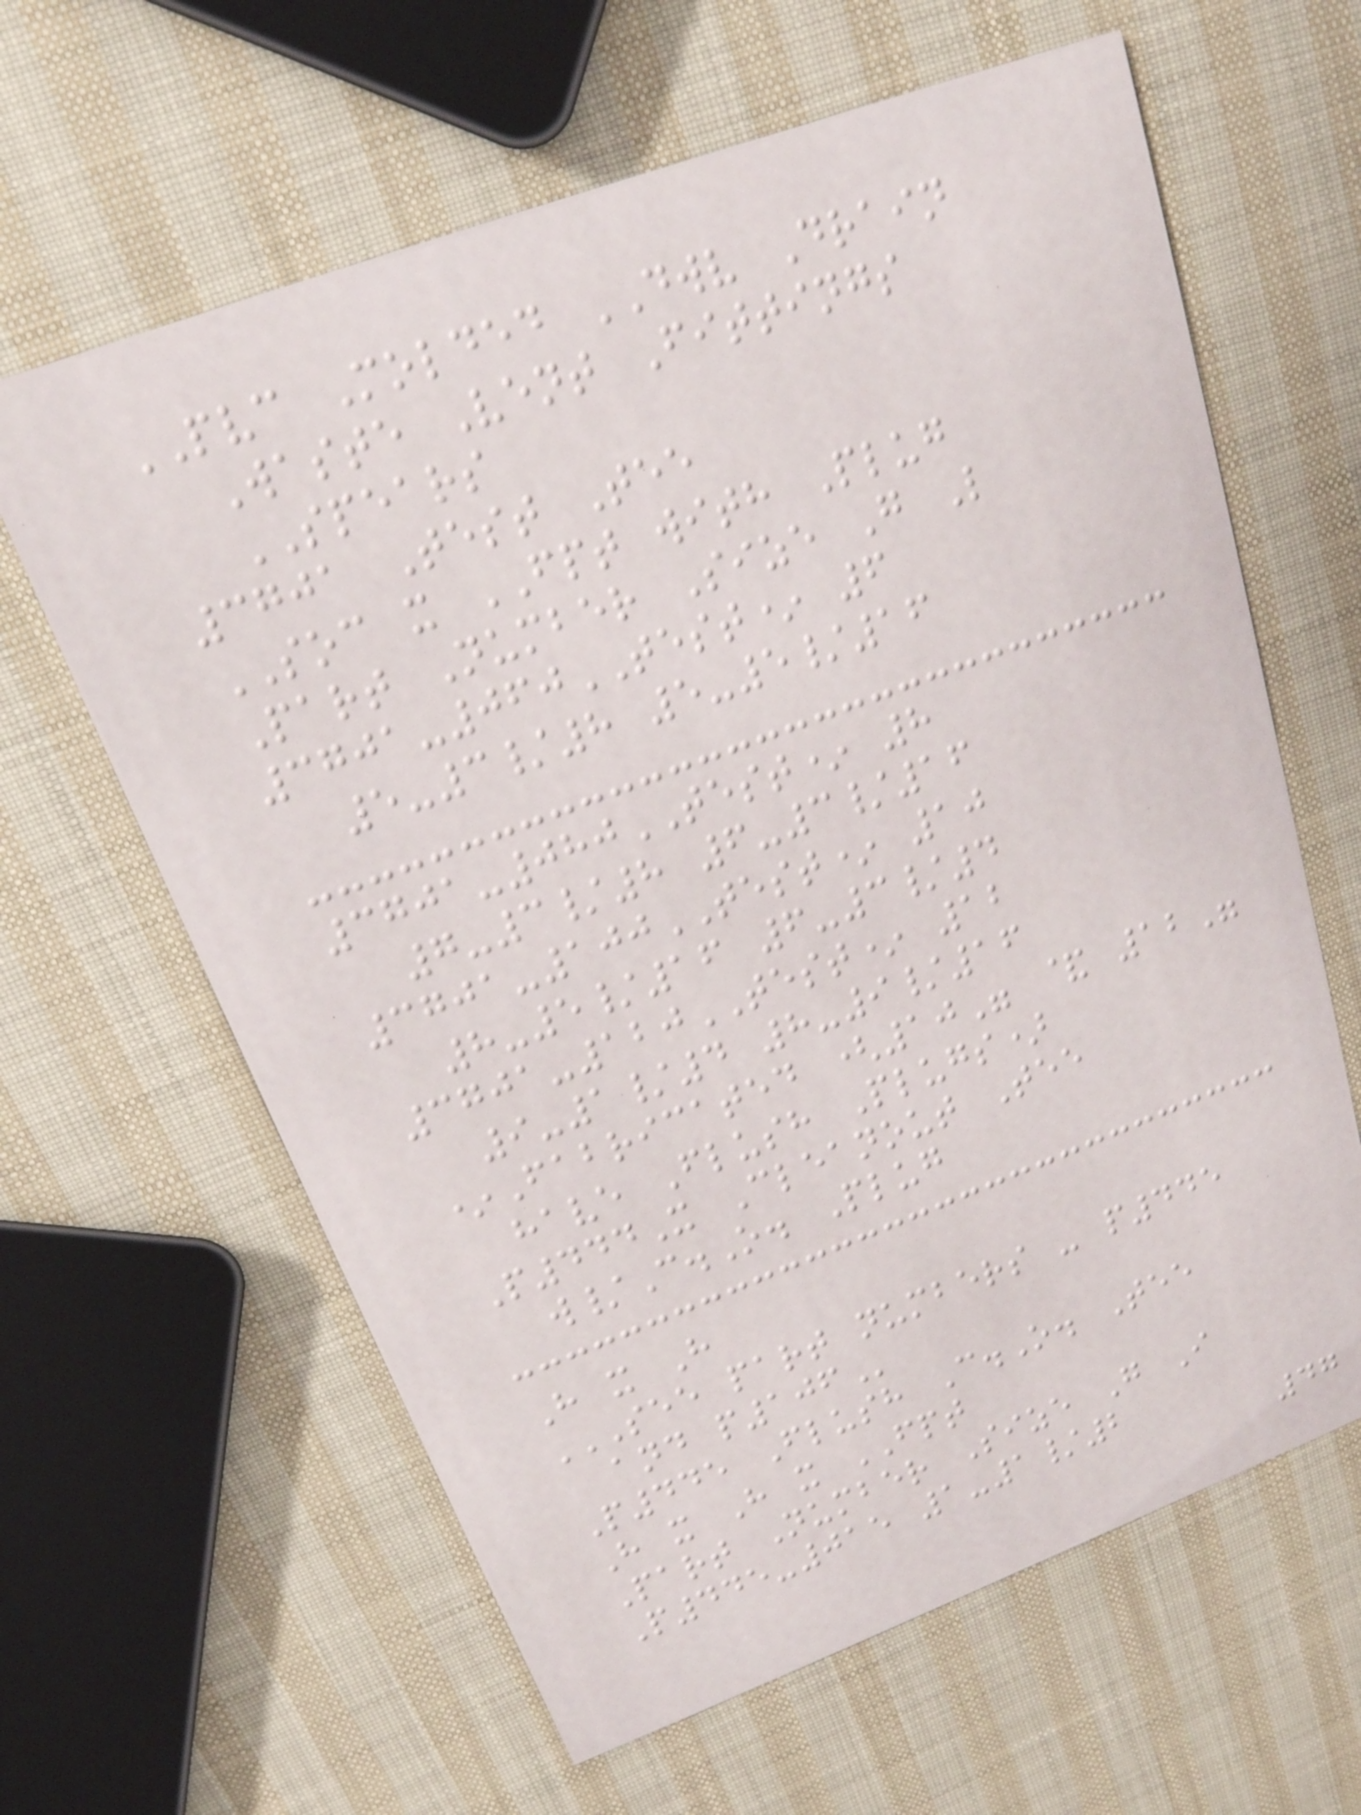PVC Molded DWV Drain
Waste Vent Fittings
SPEARS
3701 Test Tee
SOC x FPT with Plug
Part Number Size G L
3701-060TEST* 6
5-3/8 5-5/16
3701-080TEST* 8
7-3/8 6-3/16
3701-100TEST* 10
8-5/16 6-3/4
3701-120TEST* 12
9-1/4 8-9/16
*Fabricated (10" & 12"
have Flush Plugs)
P444X Cleanout Tee
w/C.O. Plug
H x H
SEE PART NUMBERS - P445
AND P106
P445 Flush C.O. Tee
H x H x FPT
Part Number Size G I
P445-015 1-1/2
47
